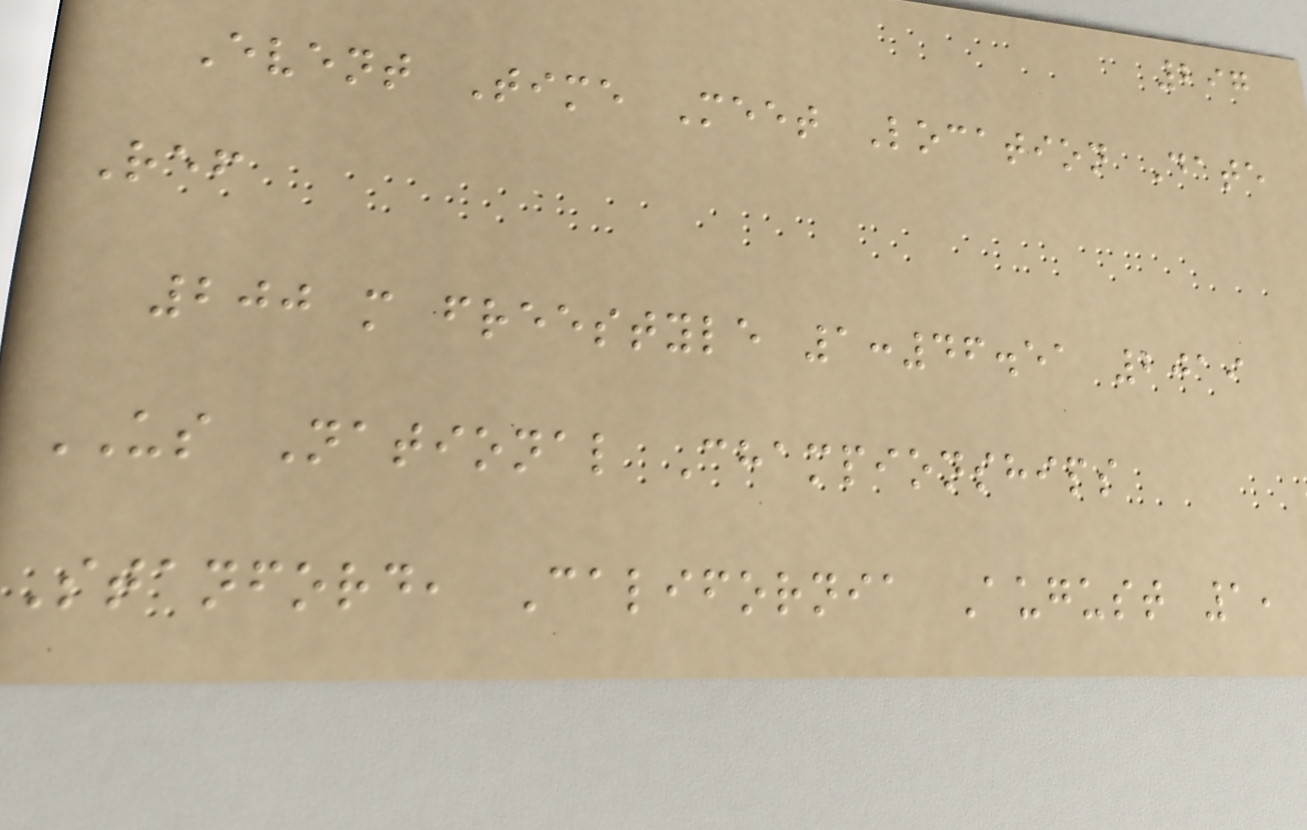297
Event Time Meet Location Date
Ref
200 m freestyle 1:46.51 2019
US National Championships
Stanford, California August 1,
